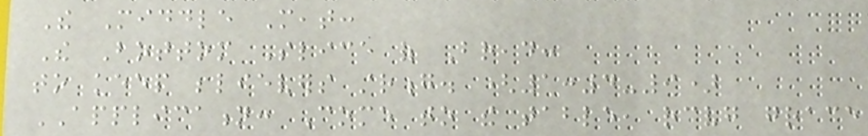The Middle Meat:
The Bottom Slice of Bread:
to keep believers strong. (1:4-9)
APPLICATION: Come to the table, receiving grace
